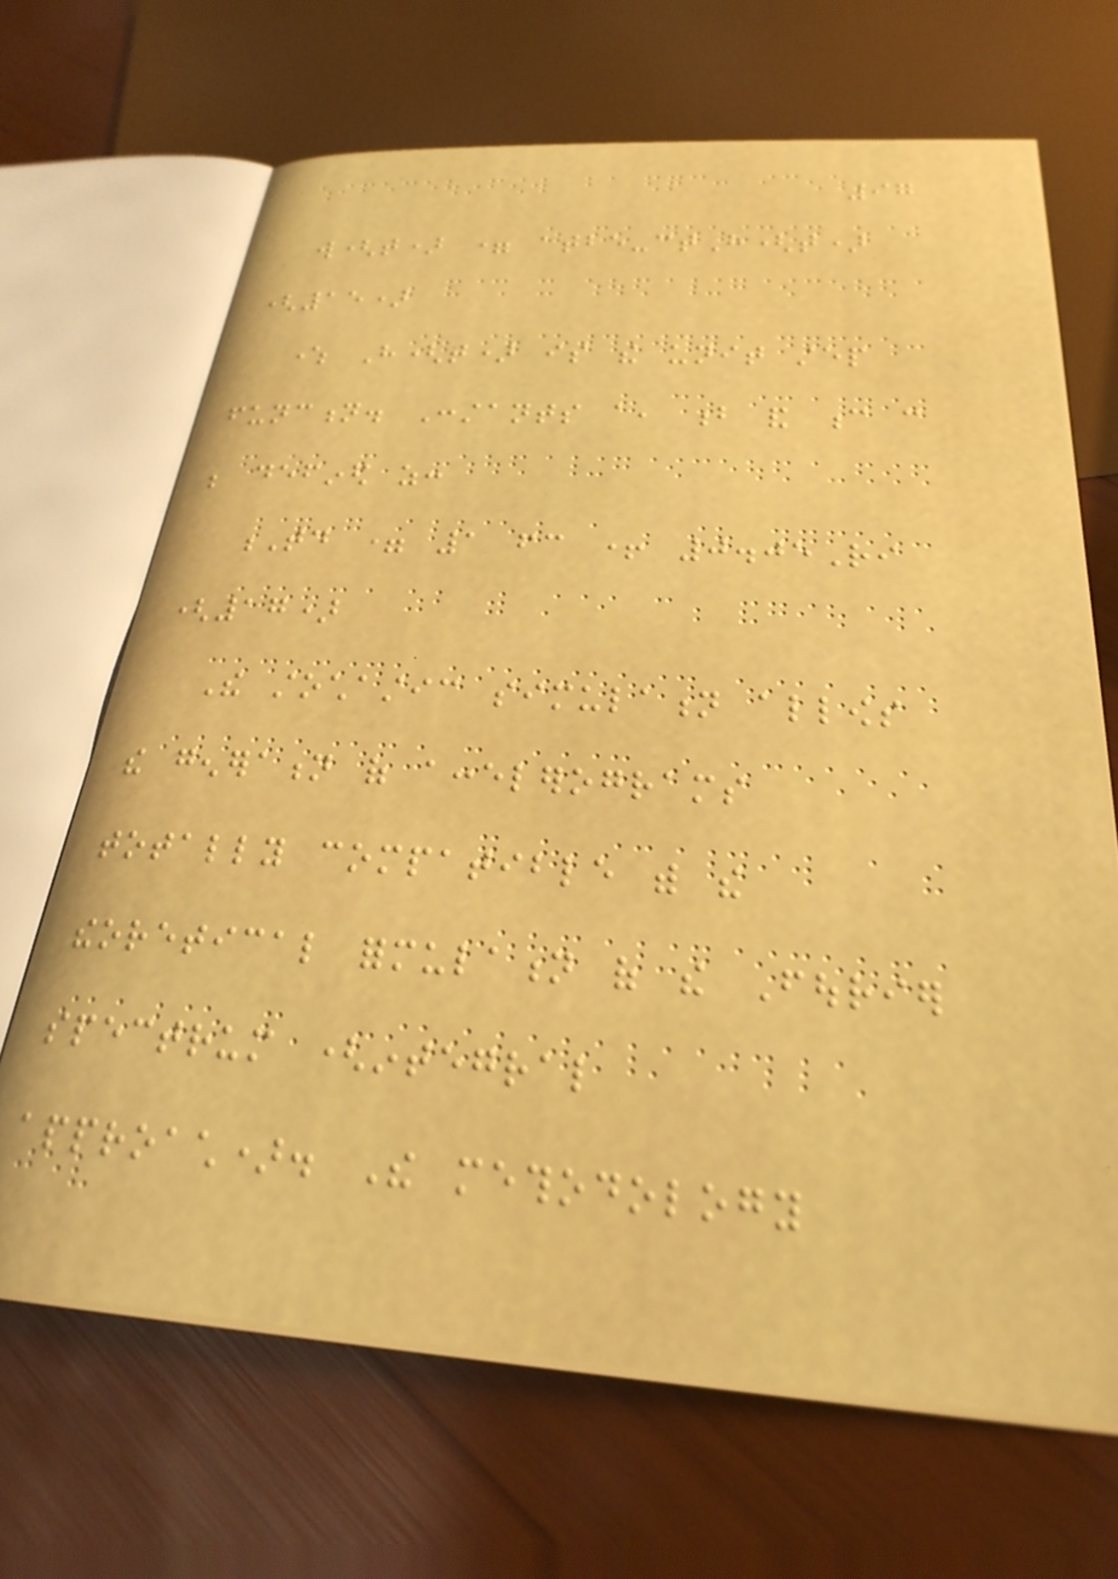97
w(t) = atbe-ctH(t)
(15)
where H(t) is the unit step
function. Constants a, b and c can
be defined as:
Td = 1 fc + 0.05Ri
(17)
The stochastic simulation allows
the generation of accelerograms
totally compatible with the
theoretical formulation of the Fourier
spectrum (integral
approach). The methodology
